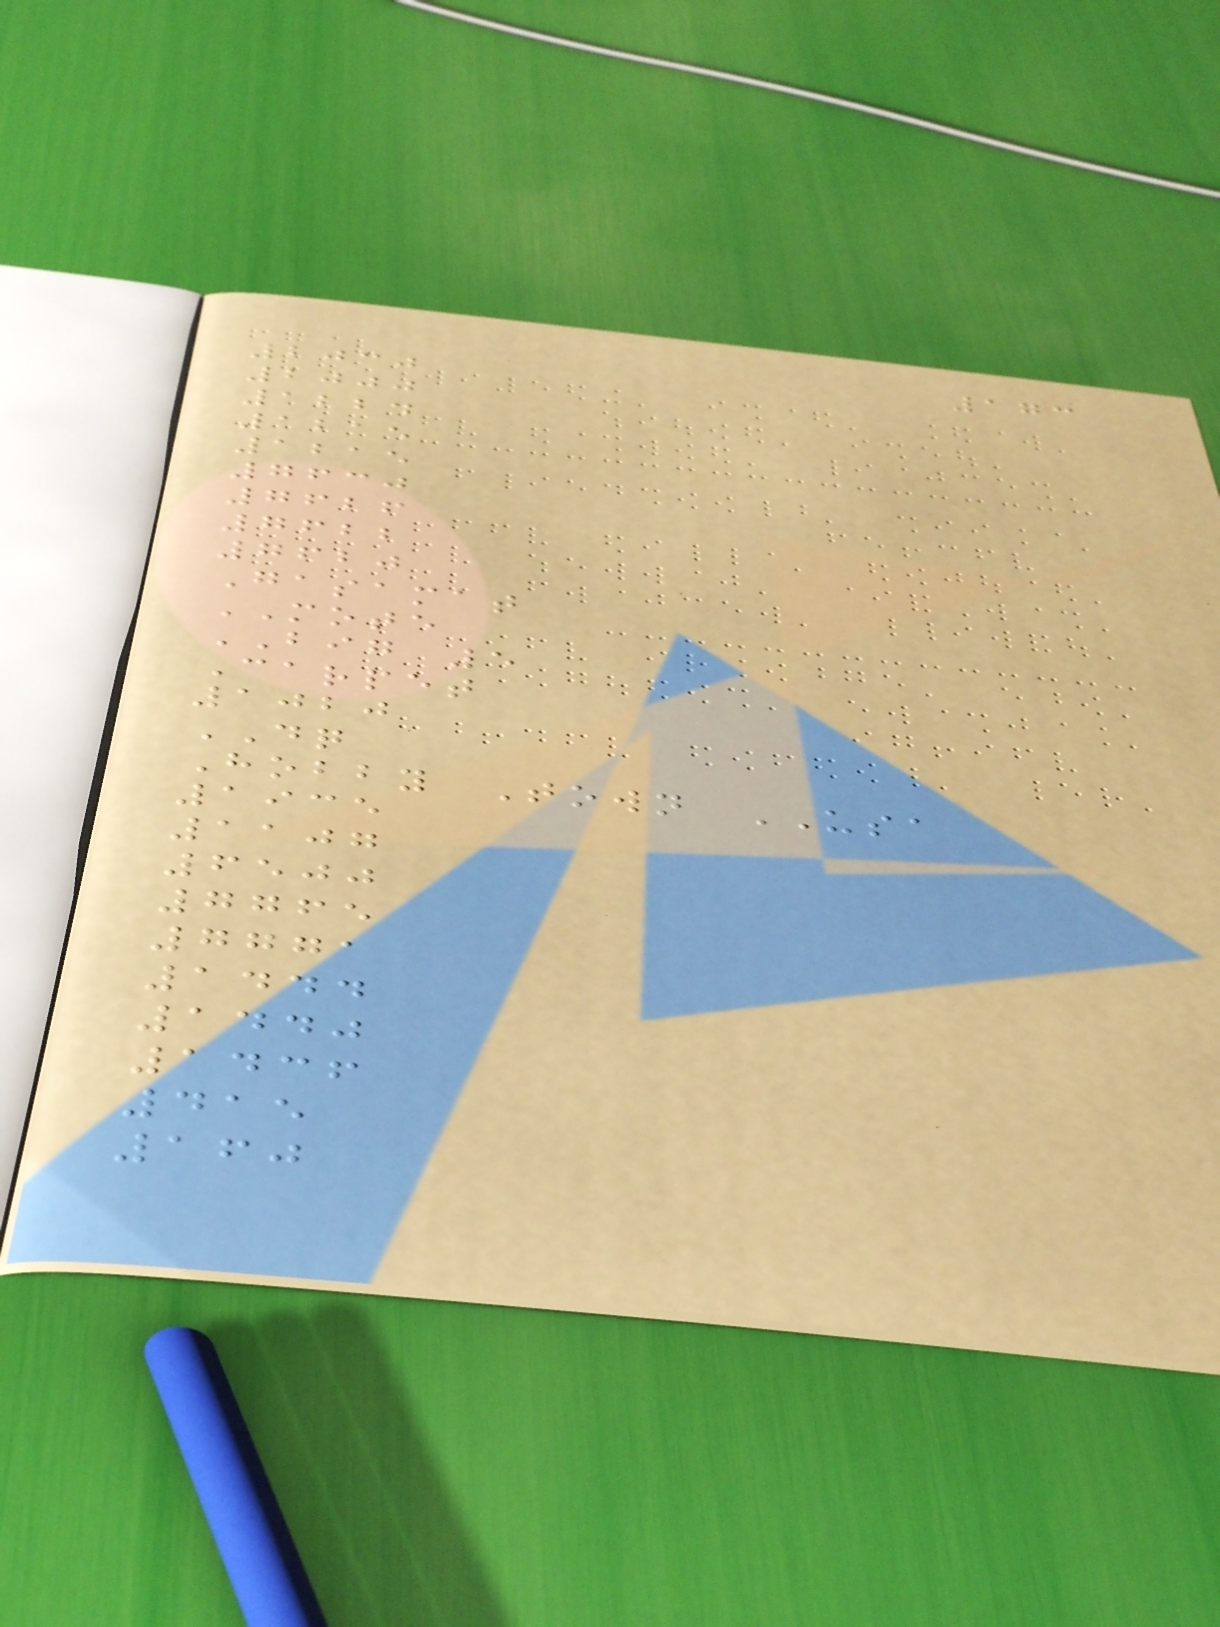173
2030
2000
1224
1215
1215
7630
7626
7622
7620
Gasamat
MOTE
BIG 5
Carpet
1020
DQ
Hobby Town USA
1935
1107
6500
7765
7771
1444
1440
1436
415
160
